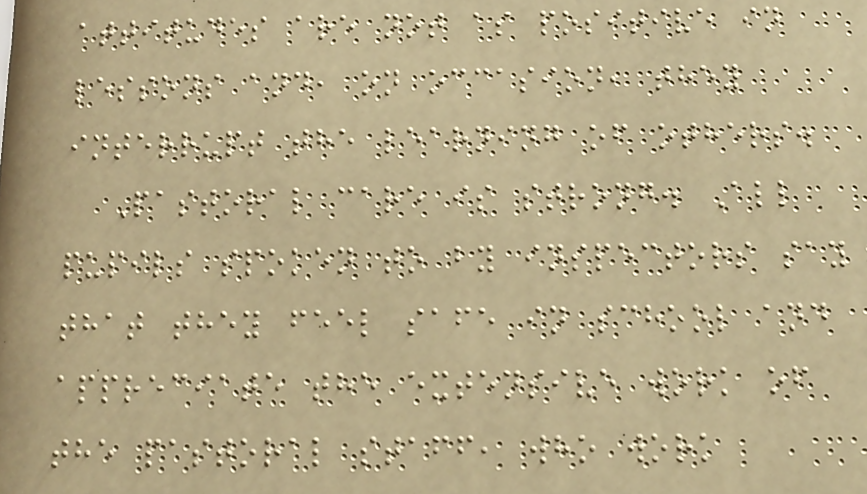attitudes are not as positive in
lessons and, on occasion, they
interrupt the learning of others.
Pastoral care is strong. All
pupils spoken to by inspectors say
that they feel safe in school and
appreciate the extensive work of
the pastoral staff, who work
